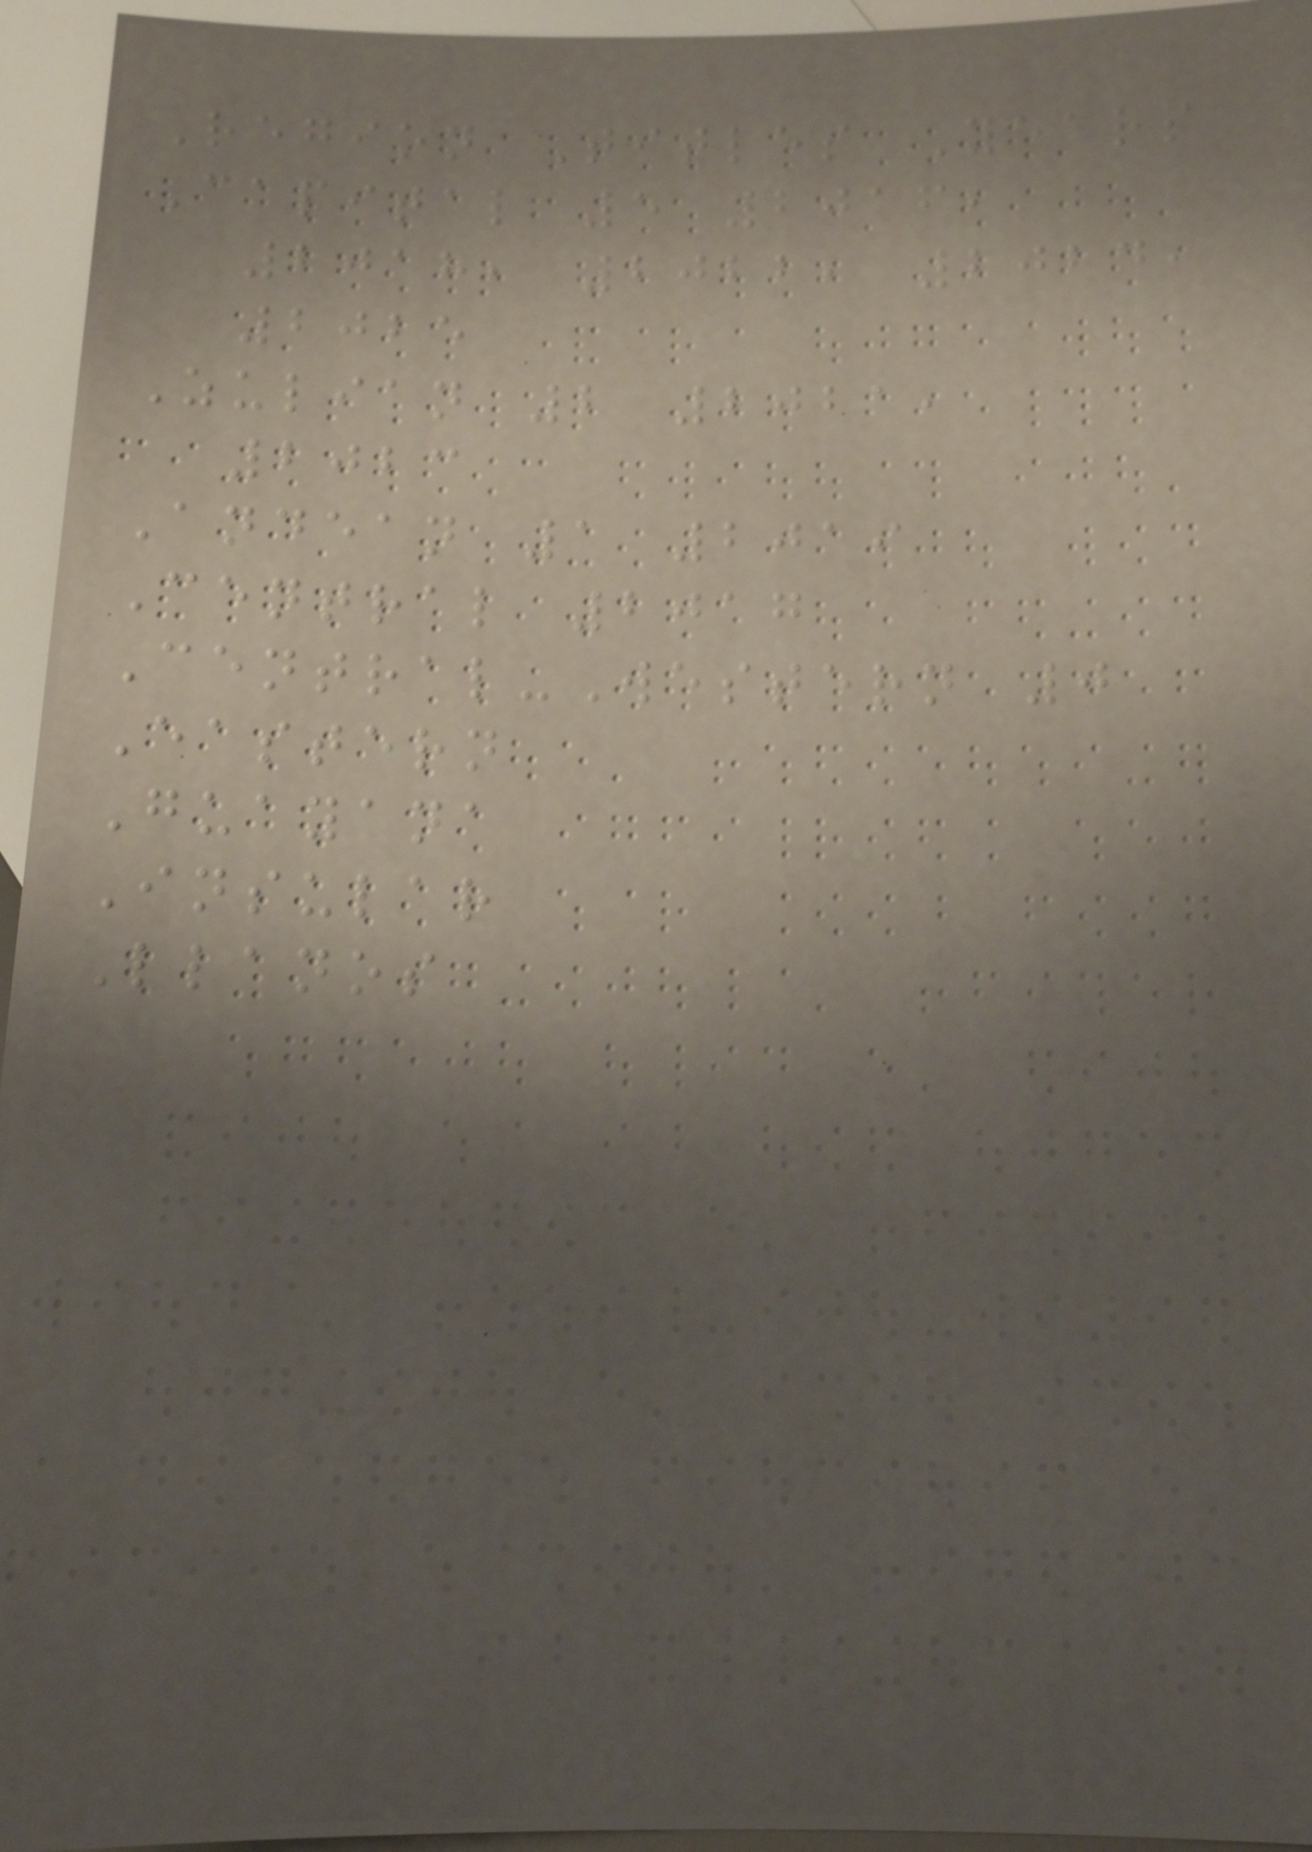Region Titles Years
Capital 5 2016,
2018, 2022, 2024,
2025
Zulian 2 2021,
2023
Andean 1 2019
Central 2017
Central-Western 0
Eastern
Guayana
Insular
Llanos
